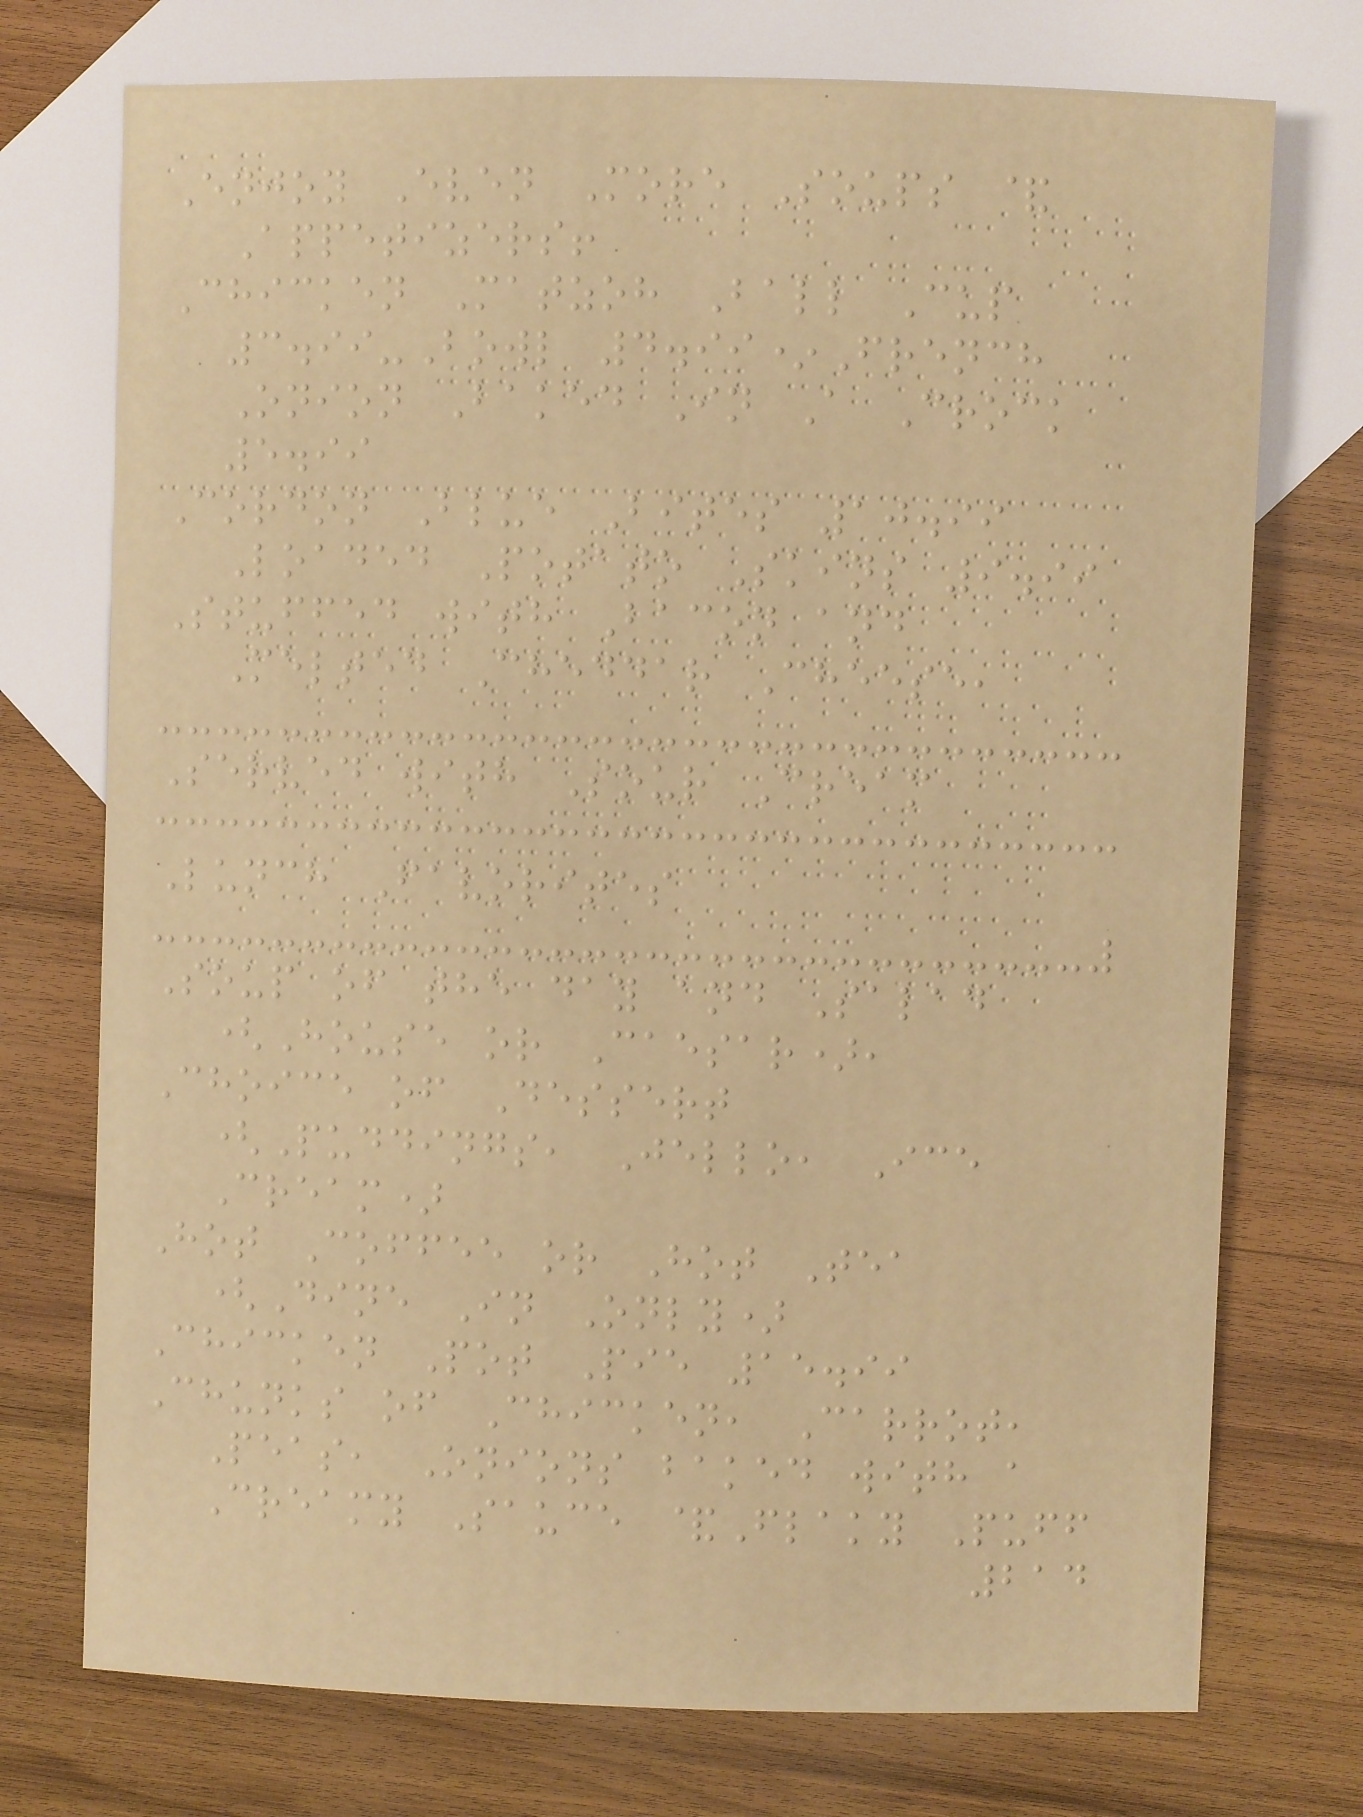Enjoy Even More Soups &
Appetizers!
Chicken Matzoh Ball Cup
3.99-Bowl 4.99*French
Onion Baked In A Crock
5.99
Cordon Blue Bites 10.99
Loaded Potato Skins 9.99
Stuffed with Bacon and
Melted Cheddar Cheese,
Served with Sour Cream
Lunch Favorites
Soup of the day and Salad
(House or Caesar),
Choice of Dessert
(Puddings, Jello, Ice
Cream)
Hot Coffee or Hot Tea
(Dine In Only)
Chicken Pot Pie 15.99
Chunks of Chicken, Carrot,
Peas, Onions baked with a
Creamy Sauce &Flaky Puff
214
